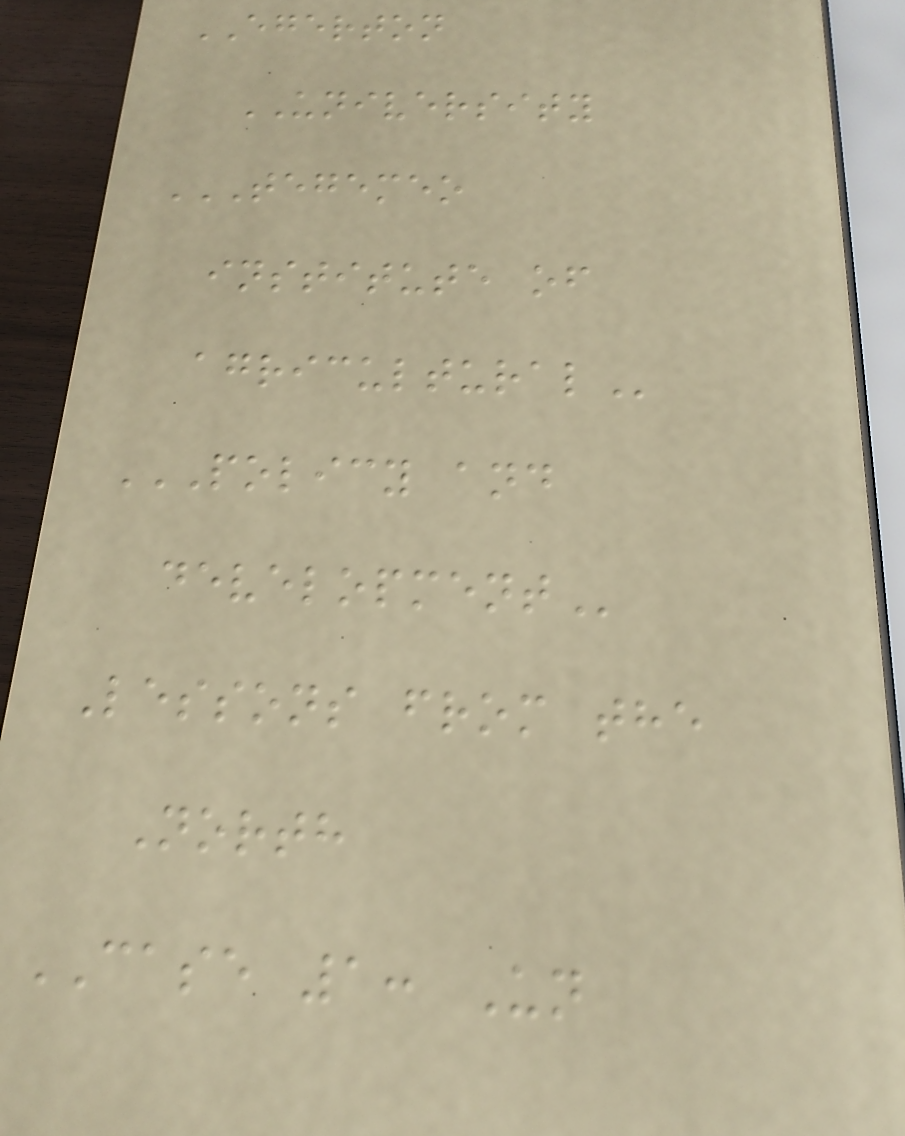EGERTON
UNIVERSITY
TEGEMEO
INSTITUTE OF
AGRICULTURAL
POLICY AND
DEVELOPMENT
Lessons from the
North
CASE 1: Un
